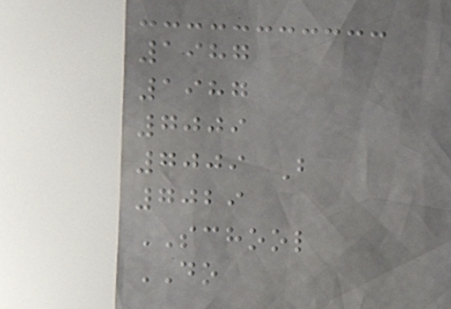1987
1987
7009
7009 B
7029
SCHOOL
DO
